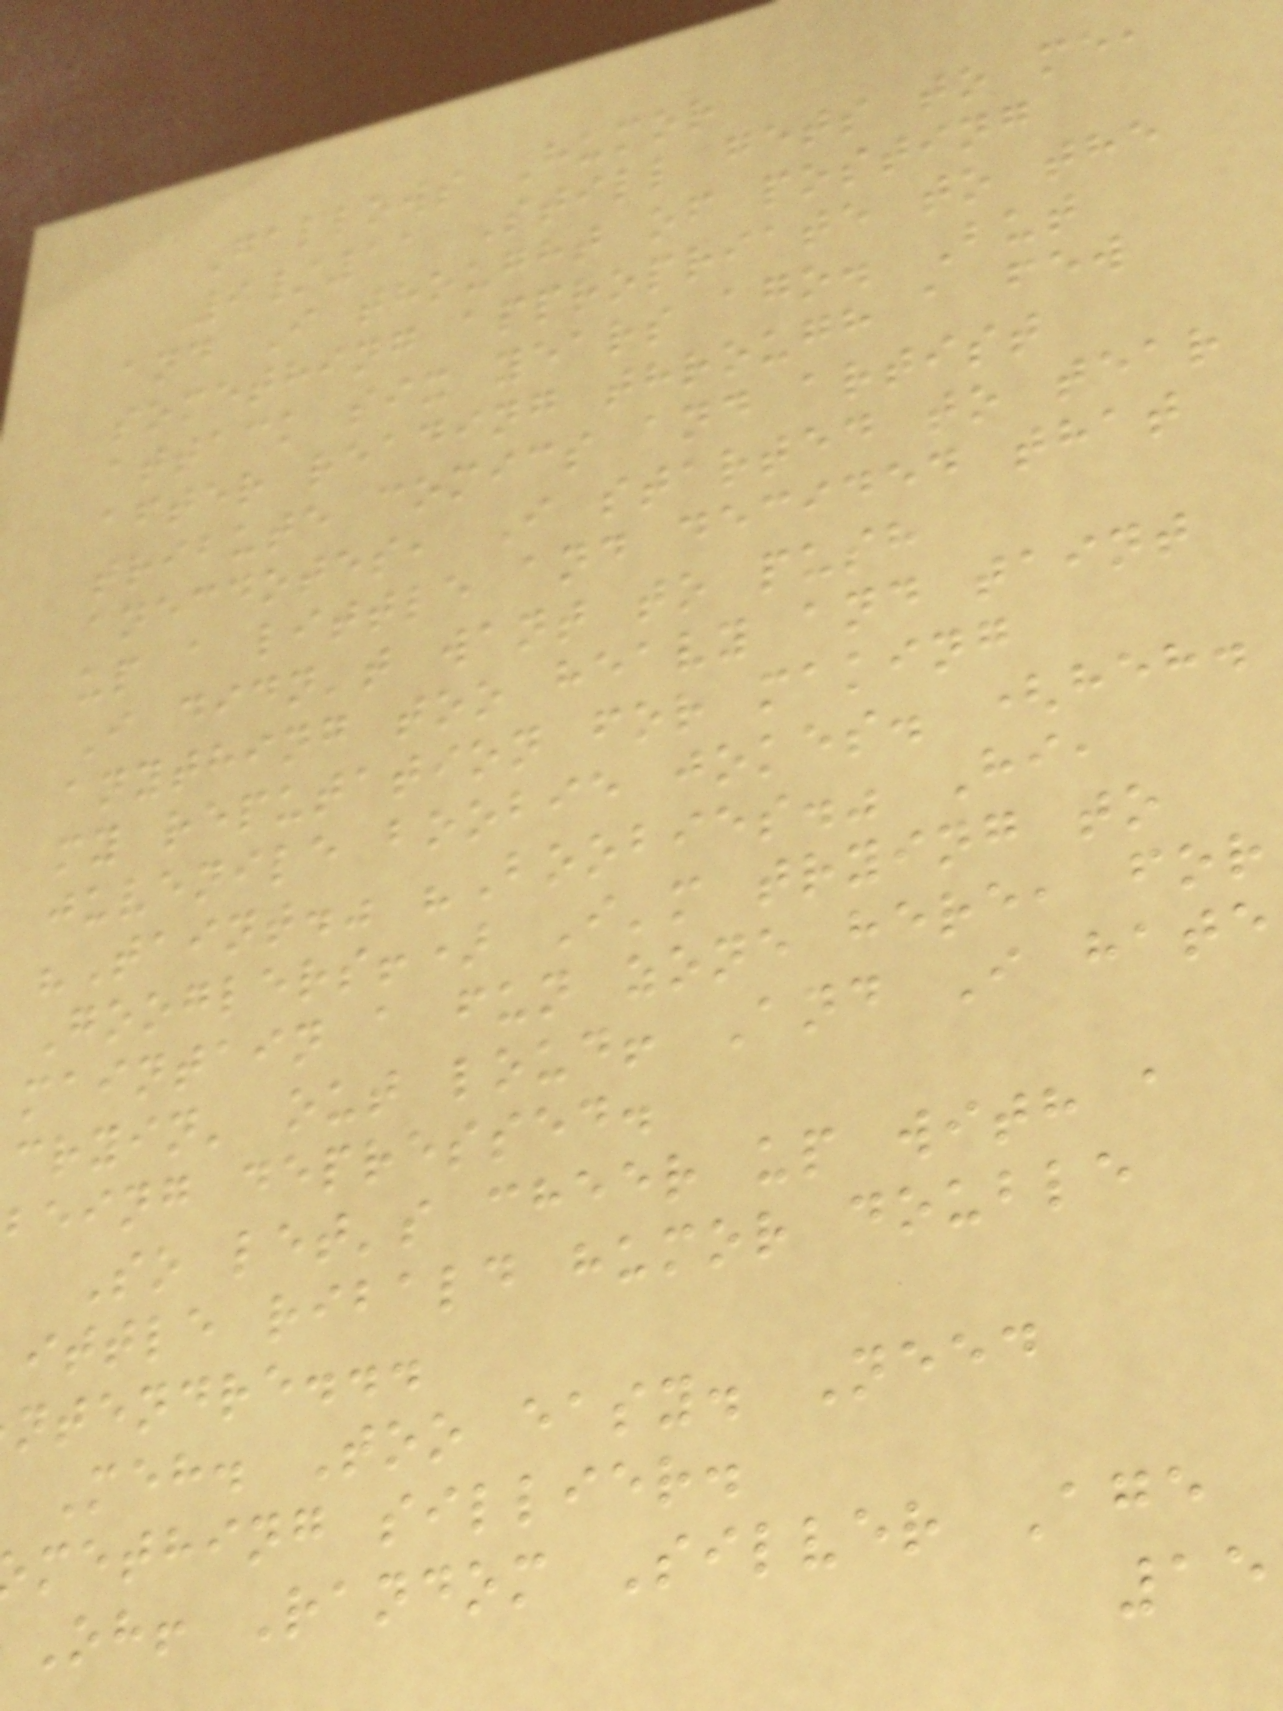Gallows Humor
9/11 Still gets to me,
and I thought of posting
something appropriate to the
attack six years ago. But
after reading through a few
tribute comics and artist
anecdotes, I started to tear
up a little and decided that
I didn't want to push
anything too heavy and taint
my reputation for making
juvenile boobie jokes. (heh.
"Taint." "Boobies." Hi,
Googlers!) I'm trying to
maintain a fun zone here, for
cryin' out loud! And I hate
being depressed.
So let's cheer up with a
ittle ribald humor double
ntendre...
Meh. Too easy. Need
mething sillier.
Oh! Random Silver Age
